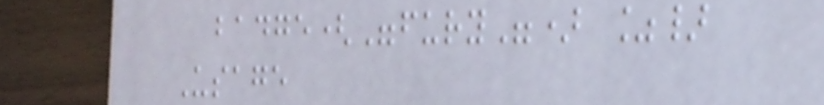badge("fury") %}
Usage
